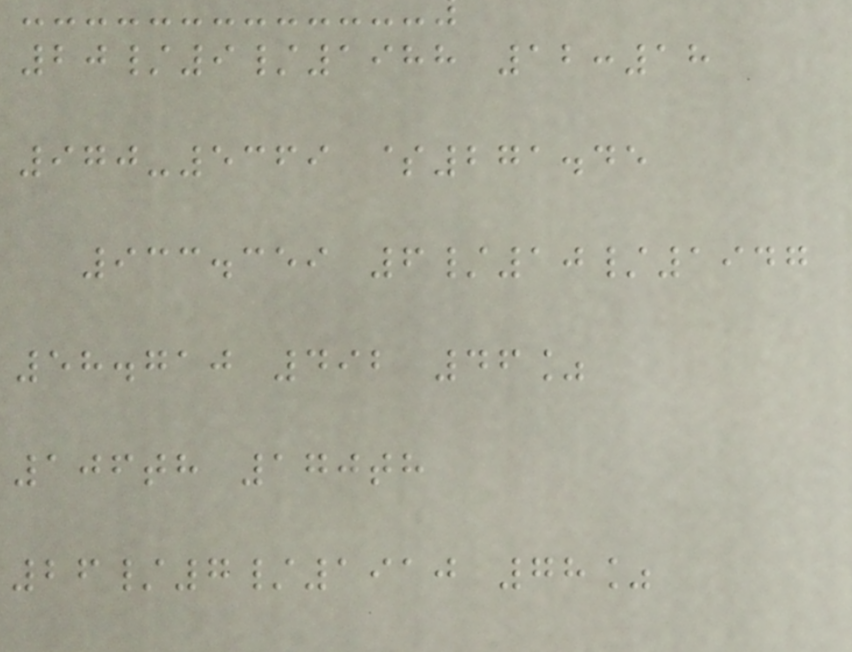20/9/1988 12:18
970-5369 $271.45
933.359 6/10/1947
58.710 492 46%
106th 170th
26/7/1910 78%
